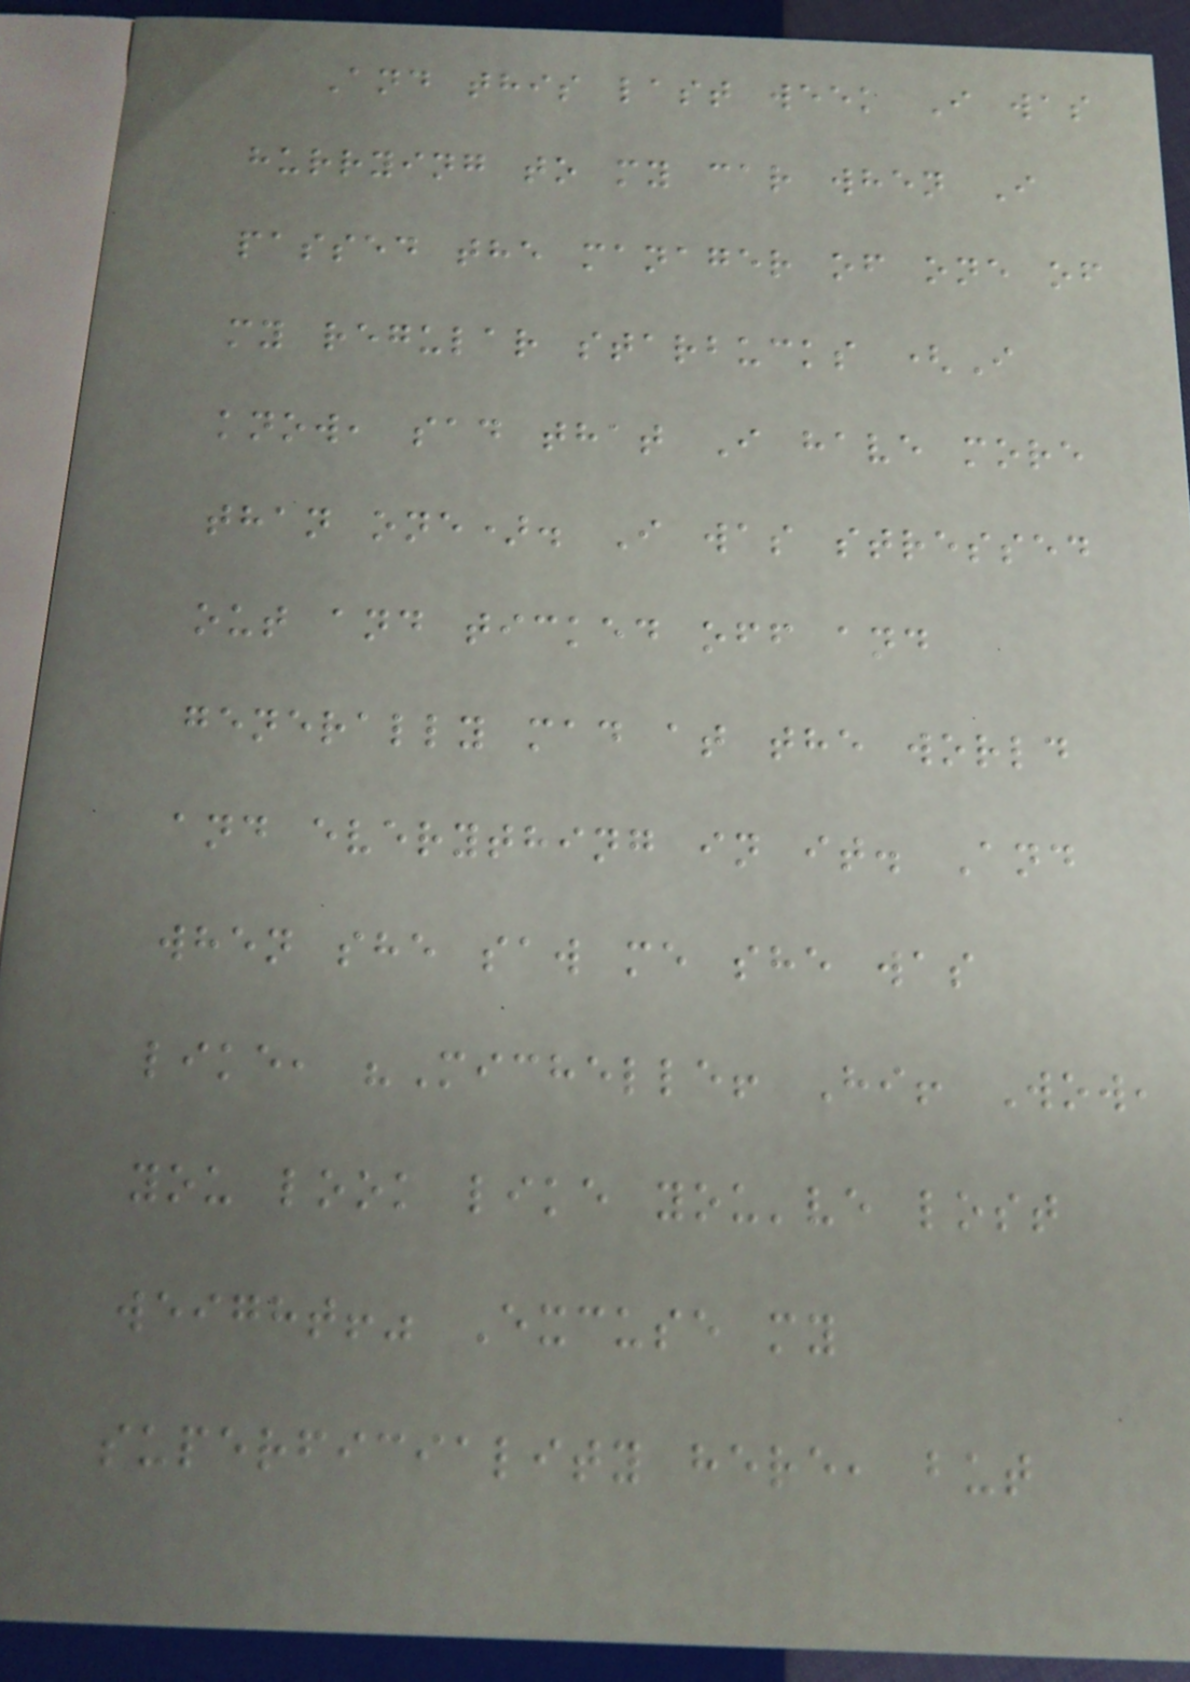And this last week I was
hurrying to my car when I
passed the manager of one of
my regular starbucks (I
know, sad that I have more
than one). I was stressed
out and ticked off and
generally mad at the world
and everything in it. And
when she saw me she was
like, "Michelle! Hi! Wow,
you look like you've lost
weight!" Excuse my
superficiality here, but
